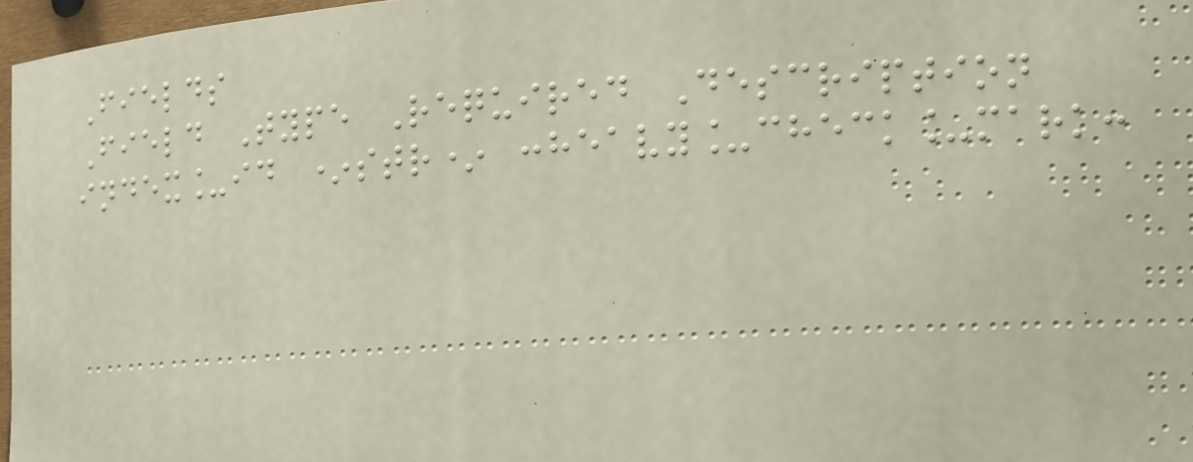Fields
Field Type Required Description
index_id *str* :heavy_check_mark:
